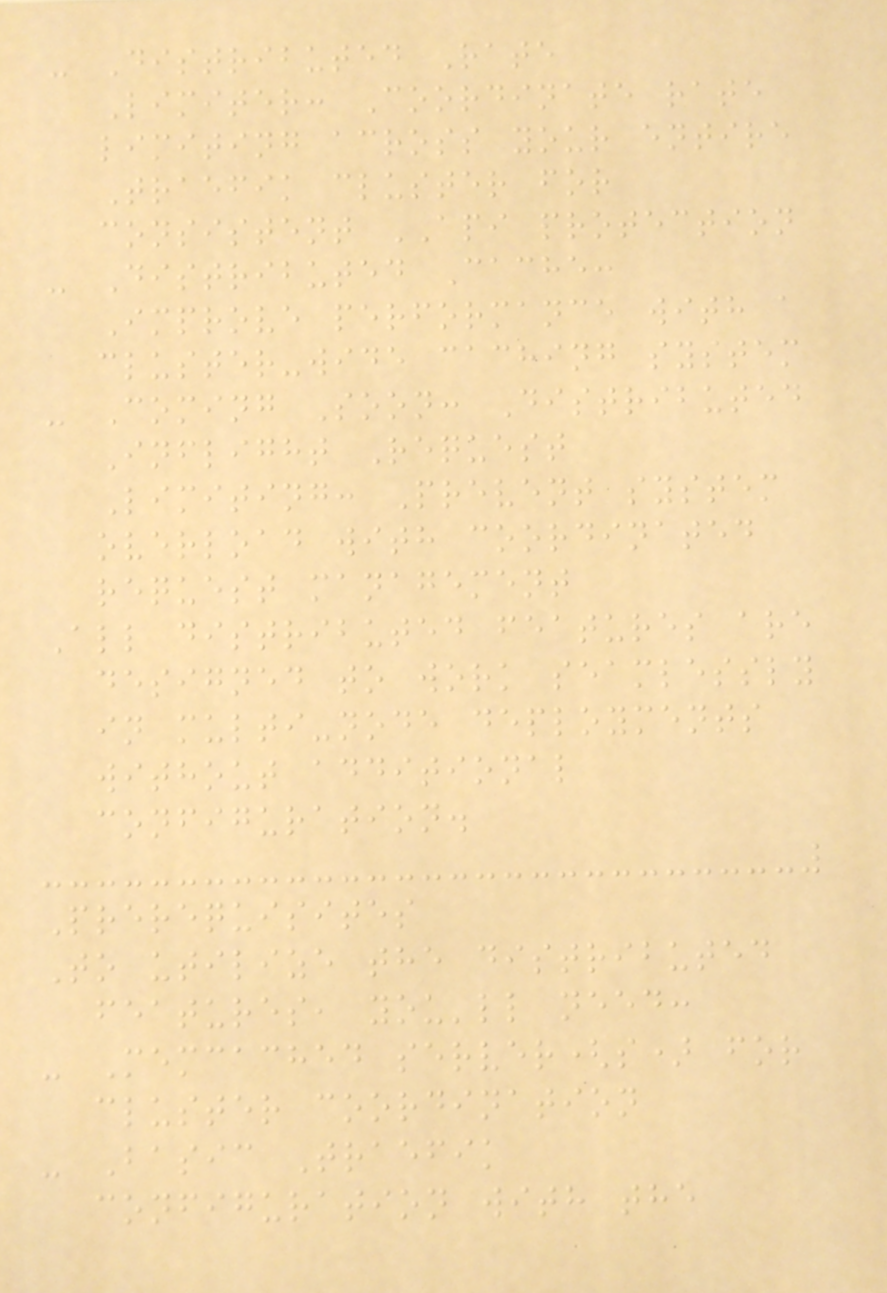- Distributed Rate
Limiter: Coordinate rate
limiting across your entire
Traefik cluster for
consistent API protection
- Distributed Cache:
Improve performance with a
cluster-wide caching system
- Coming Soon: Distributed
Inflight Request
Limiting: Prevent system
overload with coordinated
request management
All distributed features are
designed to work seamlessly
in multi-node deployments
without additional
configuration.
Prerequisites
To utilize the distributed
features, you'll need:
- Memcached server(s) for
cluster coordination
- Basic Traefik
configuration with the
